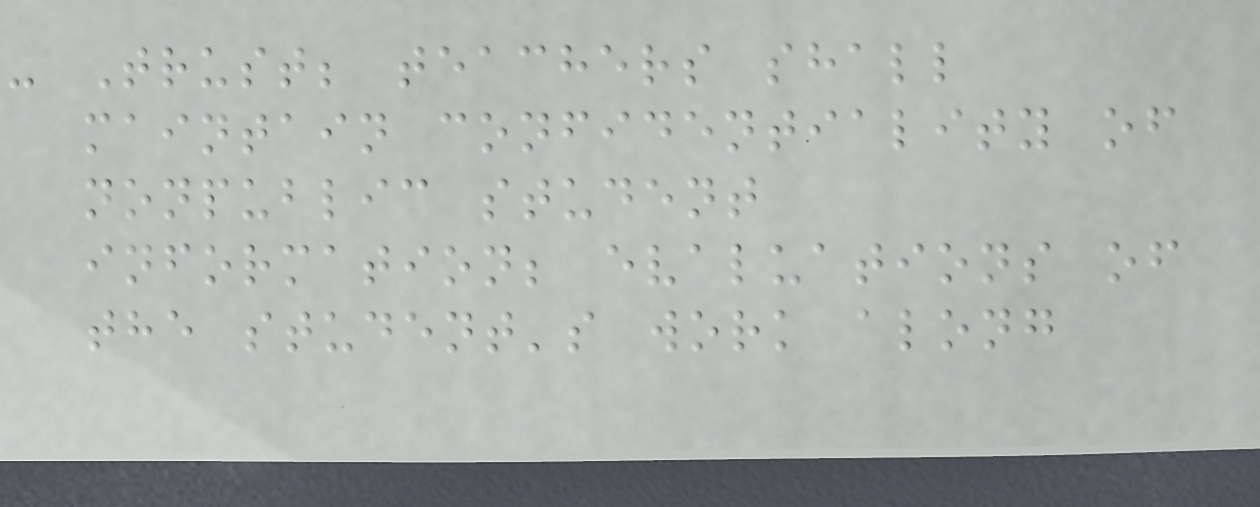- Trust; teachers shall
maintain confidentiality of
nonpublic student
information; evaluations of
the student's work along
